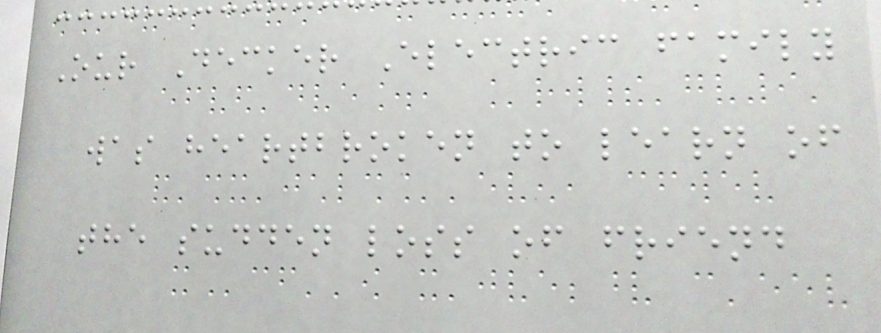Our Decker Electric family
was heartbroken to learn of
the sudden loss of friend
